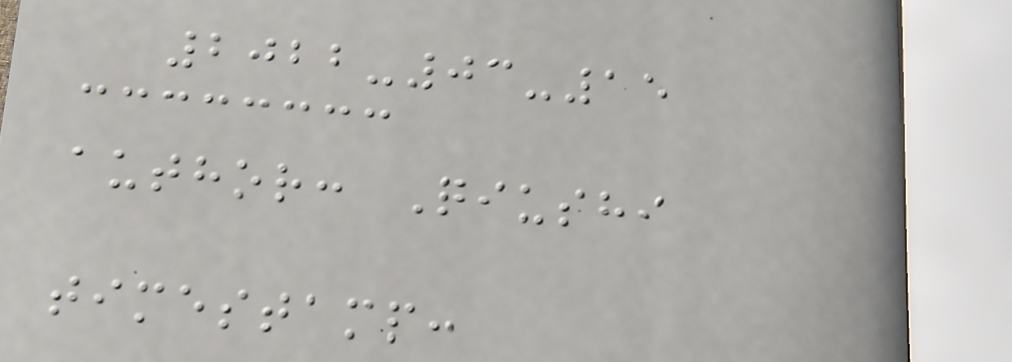2022-03-15
author: Qiushi
timestamp:
